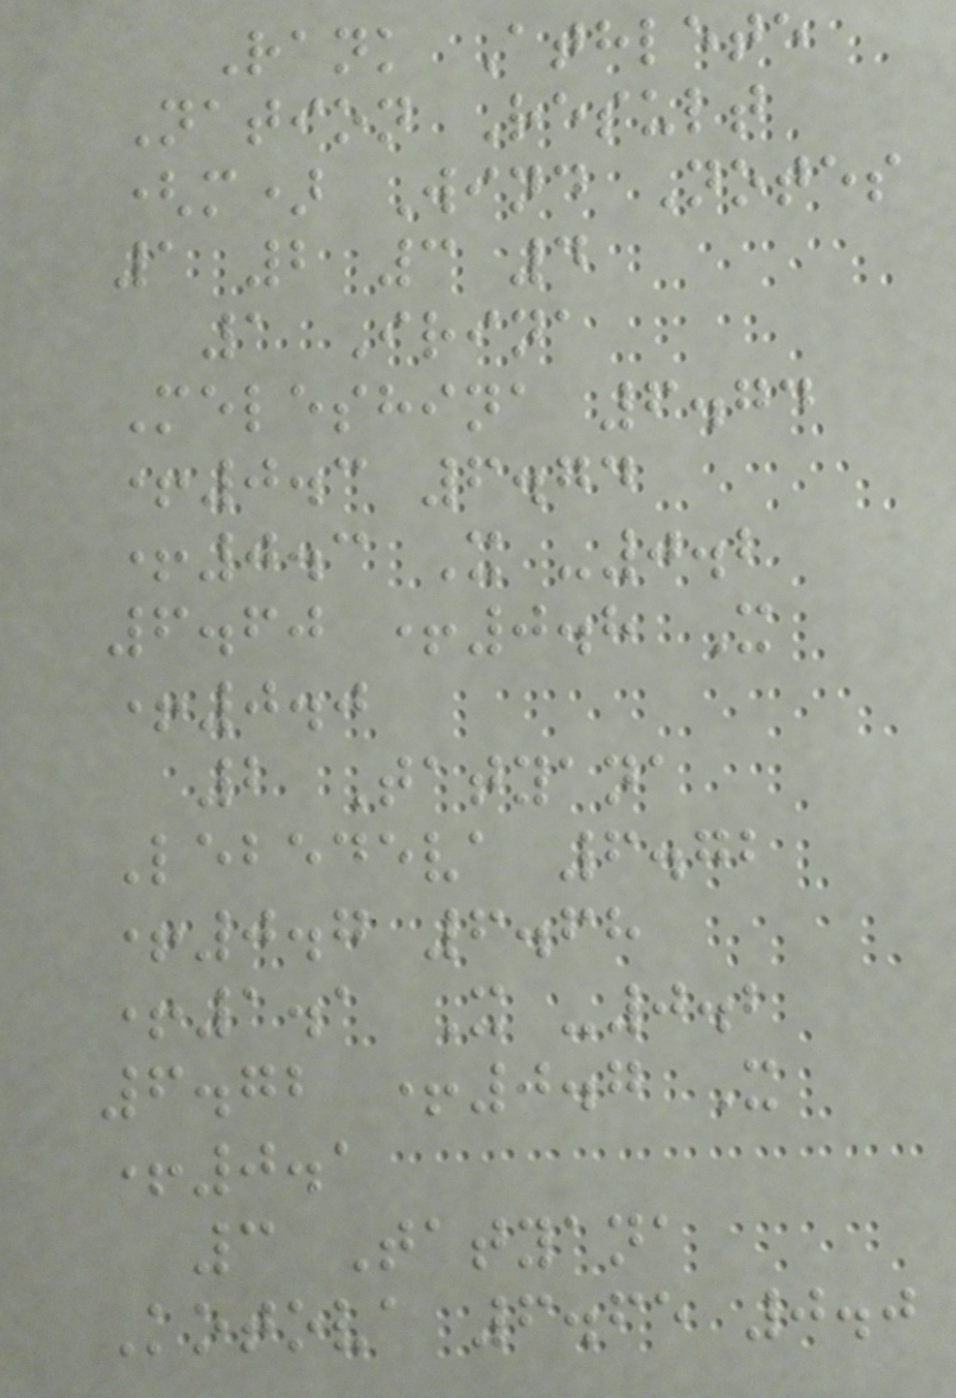Rank Athlete
Nation Result
(m) Wind Notes
1 2 3 4
1 Irina
Meleshina 6.74
+0.3 6.74
+0.3 X -0.2
6.60 +0.8 X
+0.0
2 Tatyana
Lebedeva 6.72
+0.7 6.68
+1.1 X -0.2
6.72 +0.7 X
+0.1
3 Tatyana
Kotova 6.65 0.0
